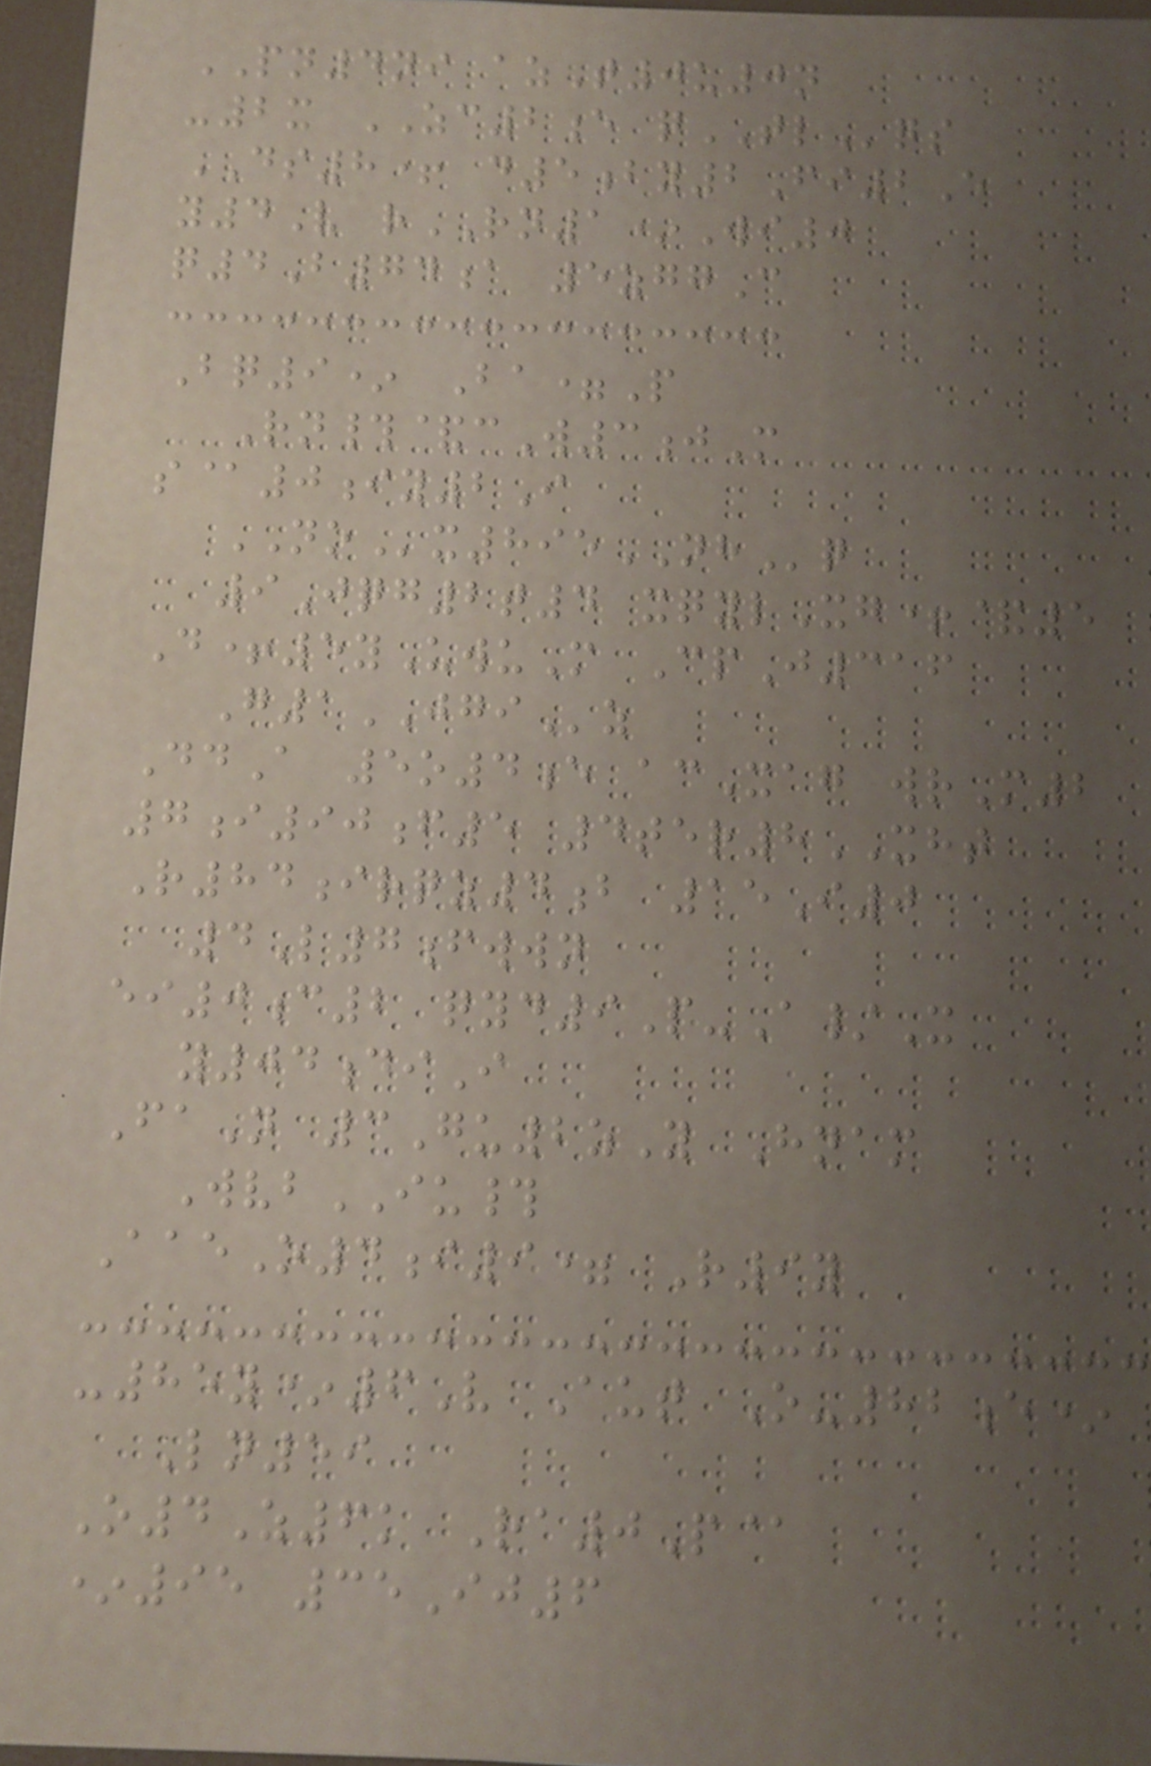PN4ni azT0u0n
-2x ZC2e qTLqs
DS8+ d5by2Fi2E
y4V rRN1*Wi0
q4B74a 5zggC
Bq9* Ba=P
Rn#&cW3jM
s@0iy2I
NOx895NHq
9Jqg2t4 xqylXg+&5
D+5yUwuM CpJ316
G1JGIz
DdA 5o4e acXag wrM2
7i90f5 4ter8XHT
R84irqz4b 15I0
4L7fwwn
ei0c2 qyd9P-A/X
y04diI
FaN 3Gu2zY Hnam
WvbIU#
AaeO4i9= R9y
-85y*6V Aut O-82e*
Ln59
O4Z6k Ra0P@
*95 35Ij6
